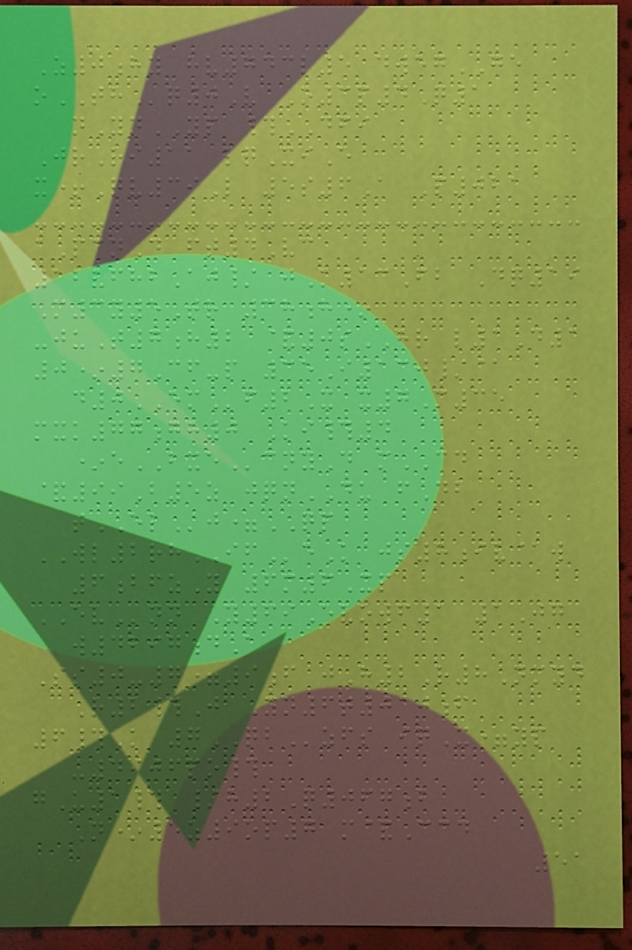Z0hy hv743l5 dwegGE
oTHq0V O3p4Q1
nYnYP #DFI
JrRi11 lqXiE
x+Qv39L 5s6A P021
aPcnD ft4Vc
12vfhbAj/ jK13Fb Dq19
M3y5Tr 38h*
-juT7h2 &0sHR l1D1
0*7Cf-p 35I130/@
d0EMf2X x7M35
mxk77gh0 Ki#4
*eBXEcnyD mCD
&99B5z jqnDU fDb
tELj=QP
WL2rhIFeK js8iv@w
6bfzY 6m6Xp
EVnn Y69Evowf1 1Jg
w4297dA
Ss0-7=9f jH2R8Nmyd
R2#J Yn6t010f
6#K 7QBzfs iqX=yp
-4906po#
gU1# /h2Q067b
N*5z9op7 m&Ccd
51
